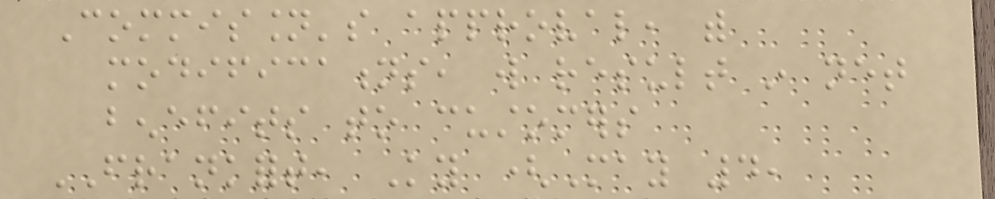Commission's approval, with
modifications, will result in net
benefits to customers
FRANKFORT, Ky (May 4,
